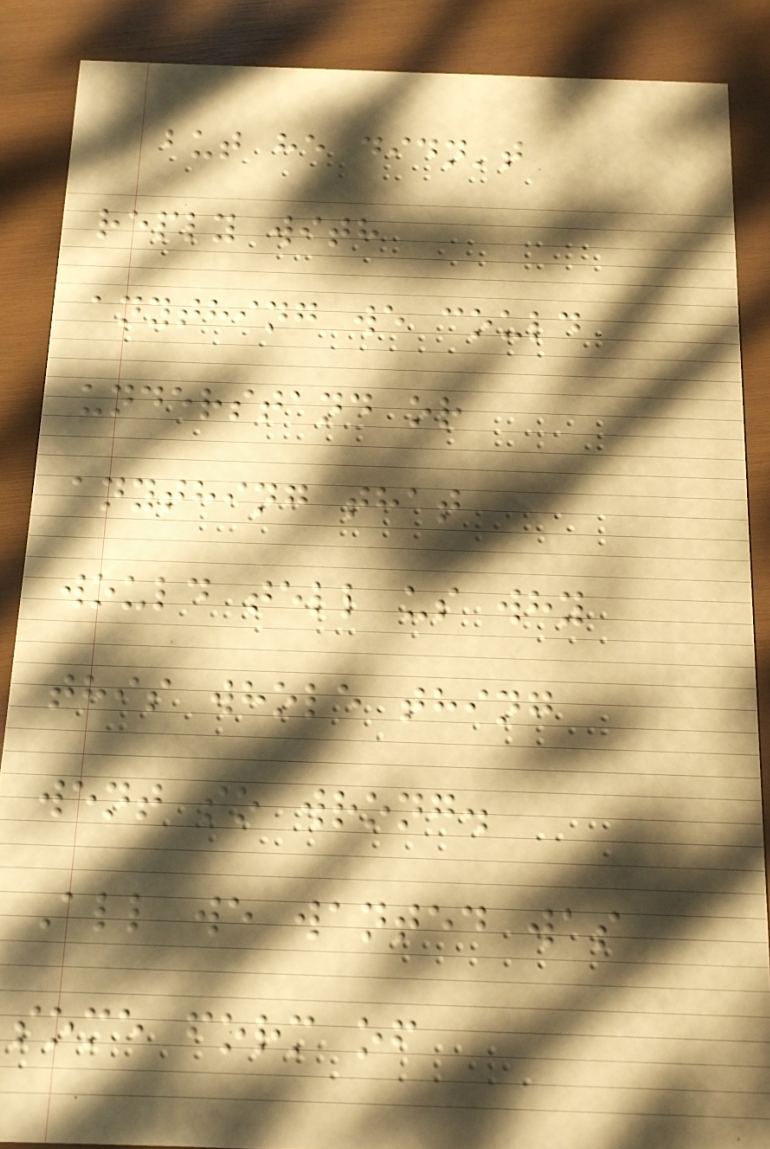but he didn't
reply with
anything we could
understand or
anything that
would tell us why
this whole thing
went so wrong.
All we wanted was
some form of
